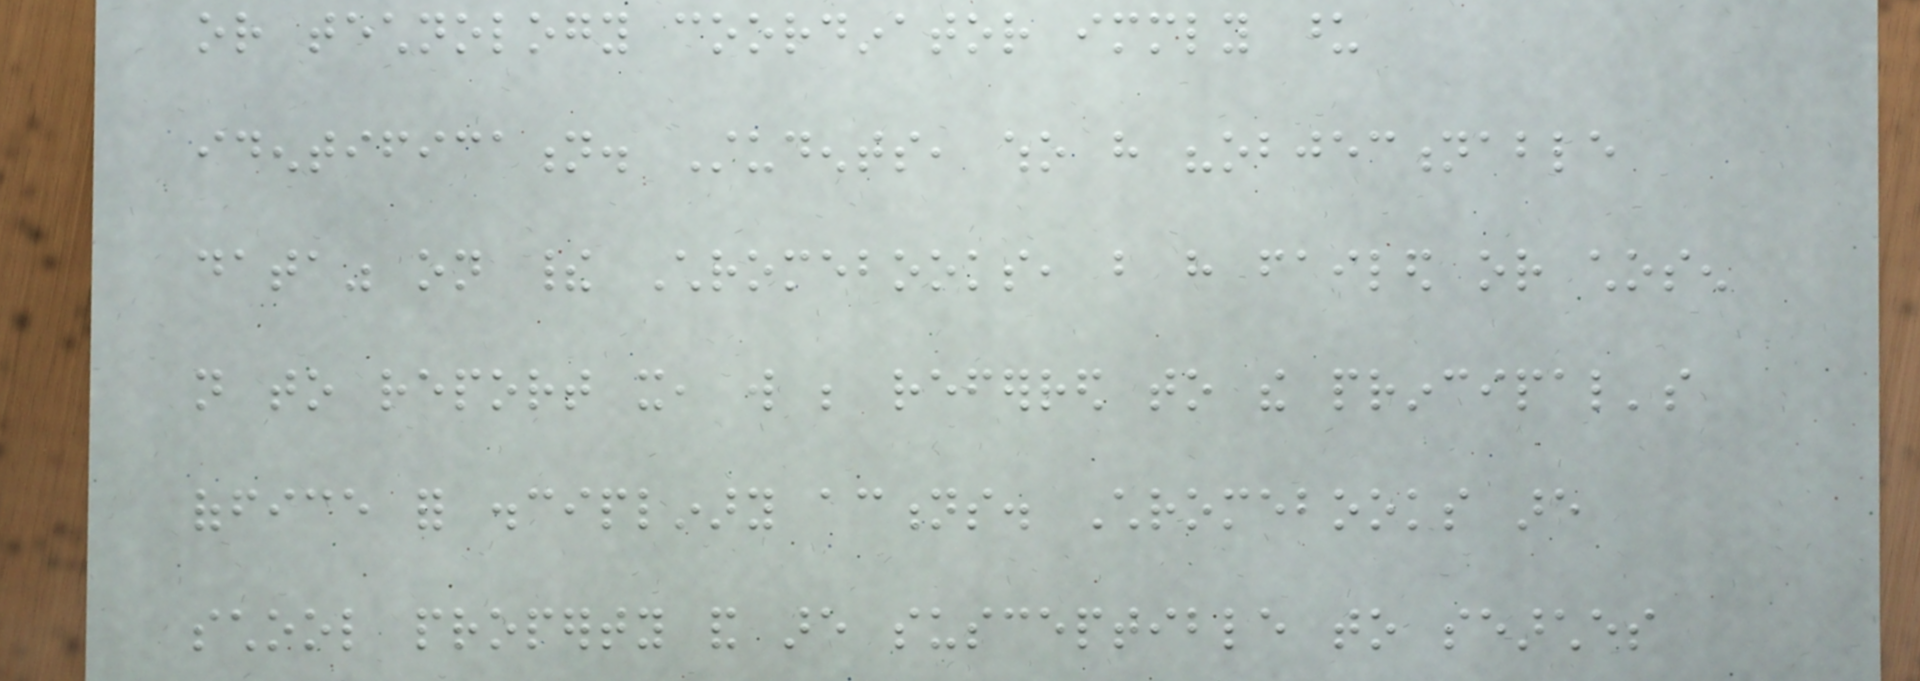or technology coordinator immediately upon
identification. Students, who have "objectionable
data" on their Chromebooks, but have failed or chosen
not to report it, will be referred to the principal's
office for disciplinary actions. Chromebooks are
school property and are susceptible to searches
